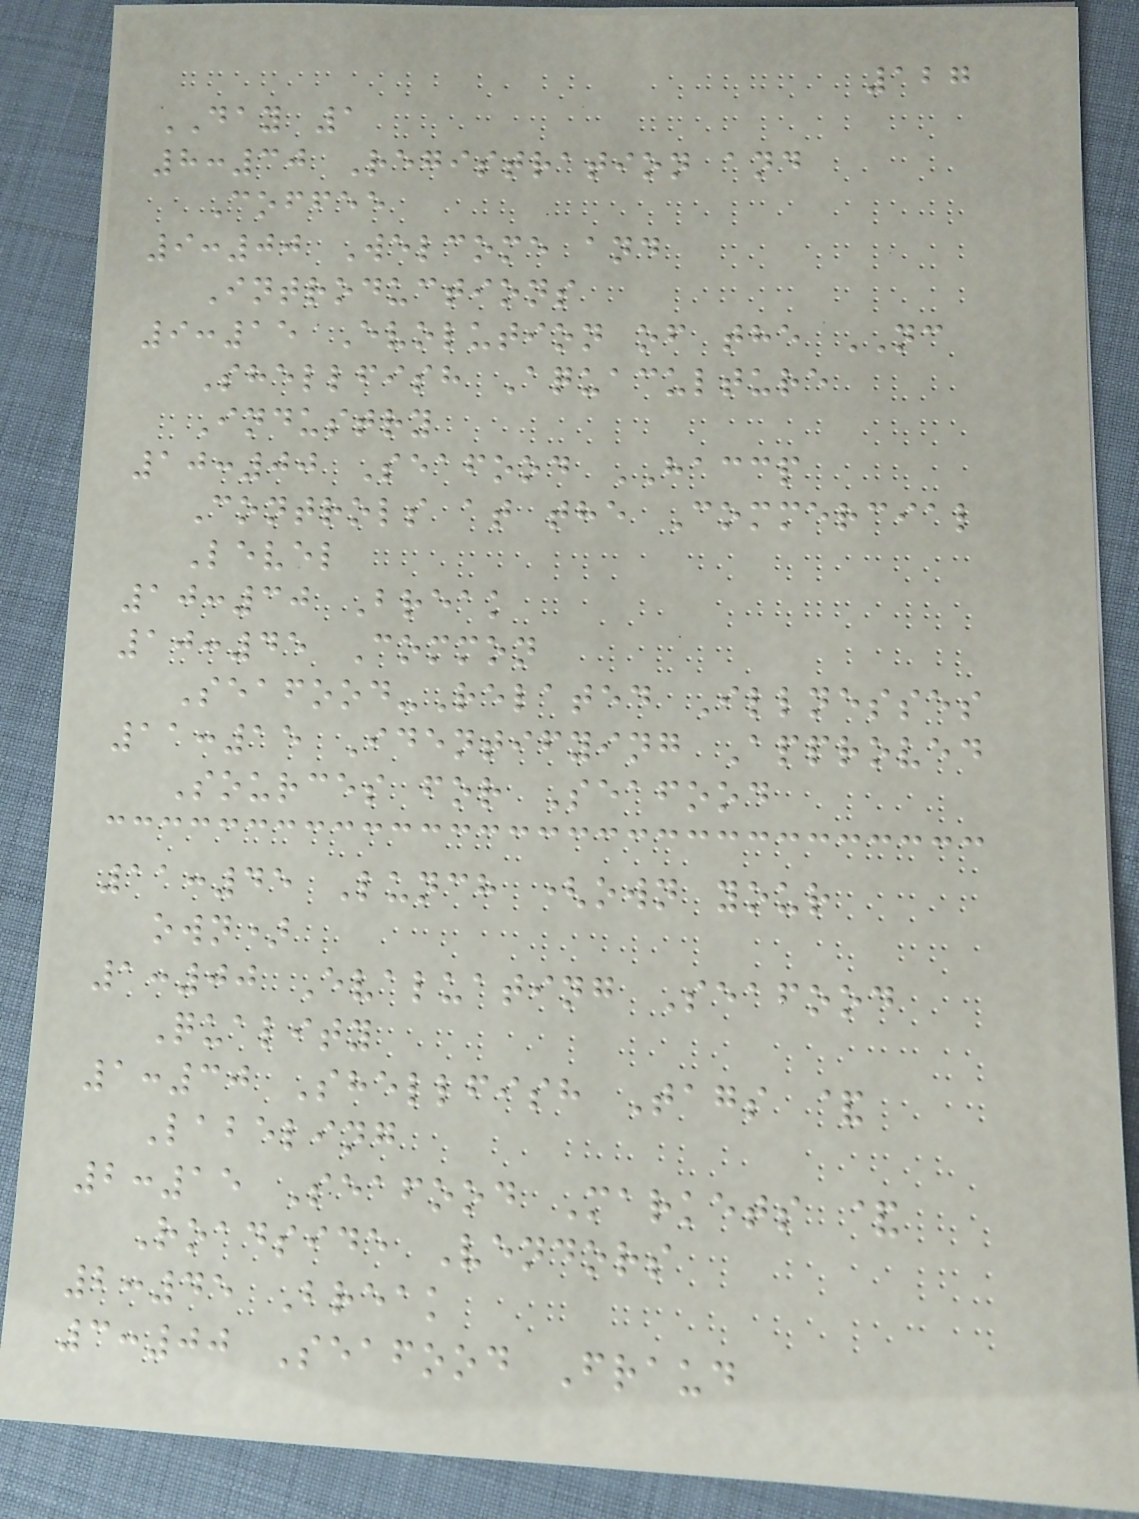127
DAY 1
8:30 Registration and
Coffee
9:00 Welcome and
Introductions
9:15 Evolution of the NC
Shellfish Aquaculture
Industry
10:00 Seafood HACCP
Controls at the Commercial
Level
10:30 Break
10:45 Common
Seafood-Related Illnesses
11:15 Identifying Approved
Sources for Seafood
11:45 Lunch (own your
own)
1:00 Evaluating Seafood
Quality
1:30 Shellfish Tags &
Labeling
2:15 Seafood Markets &
Roadside Vendors
2:45 Break
3:00 Seafood Fraud
